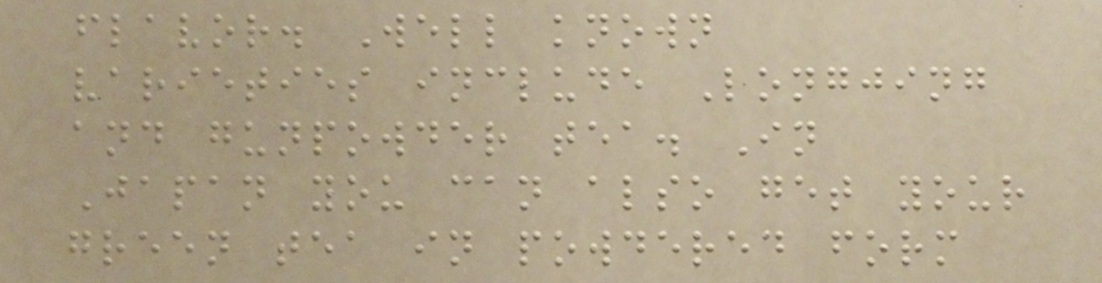flavor. Well known
varieties include Longjing
and gunpowder tea. In
Japan you can also get your
green tea in powdered form
